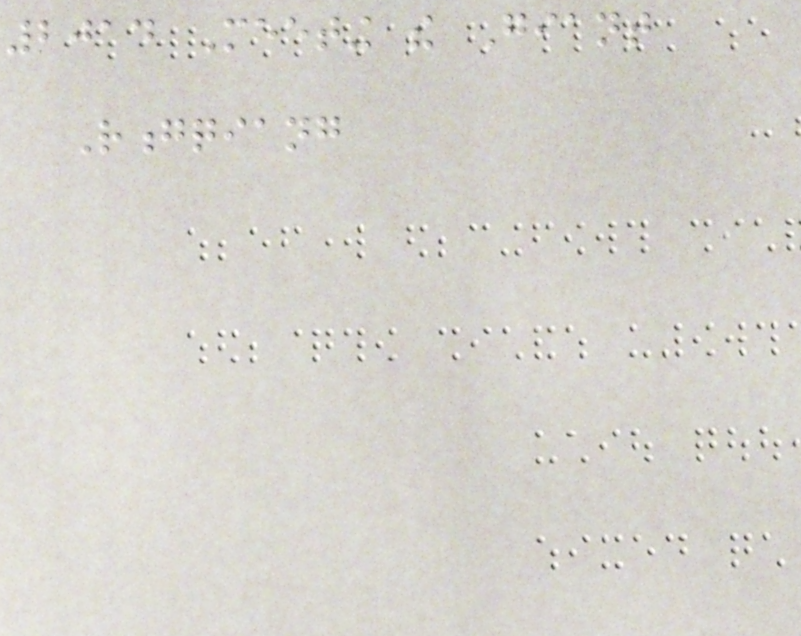2014 Meeting the Giant
Rongqiang
